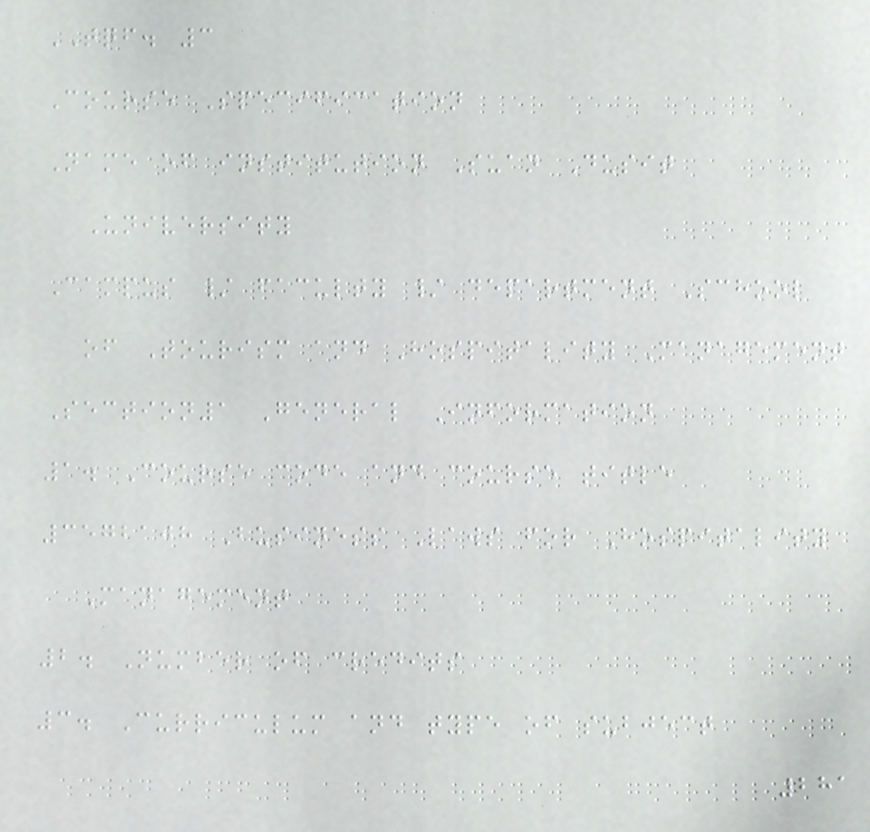TQF. 3
Course Specification
Name of institution Suan Dusit
University
Campus / faculty / department School
of Tourism and Hospitality Management
Section1 General Information
1. Course code and course title
3572108 Business Laws for Hospitality
Management
2. Number of credits
3. Curriculum and type of subject
281
